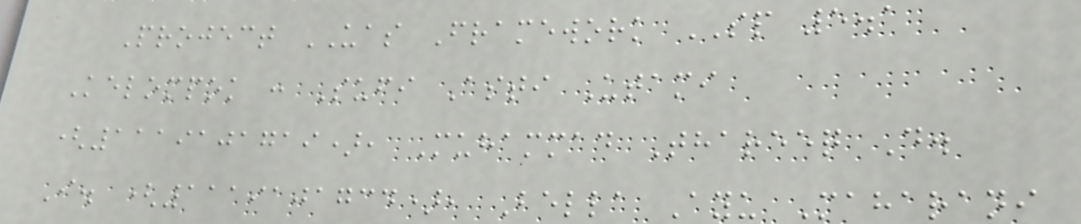Project UAS Framework SP 5.1
Kelompok : Sufi Asti Utami
(1119101719), Muhammad Thareeq D.
I. (1119101734), Bella Ayu Maharani
